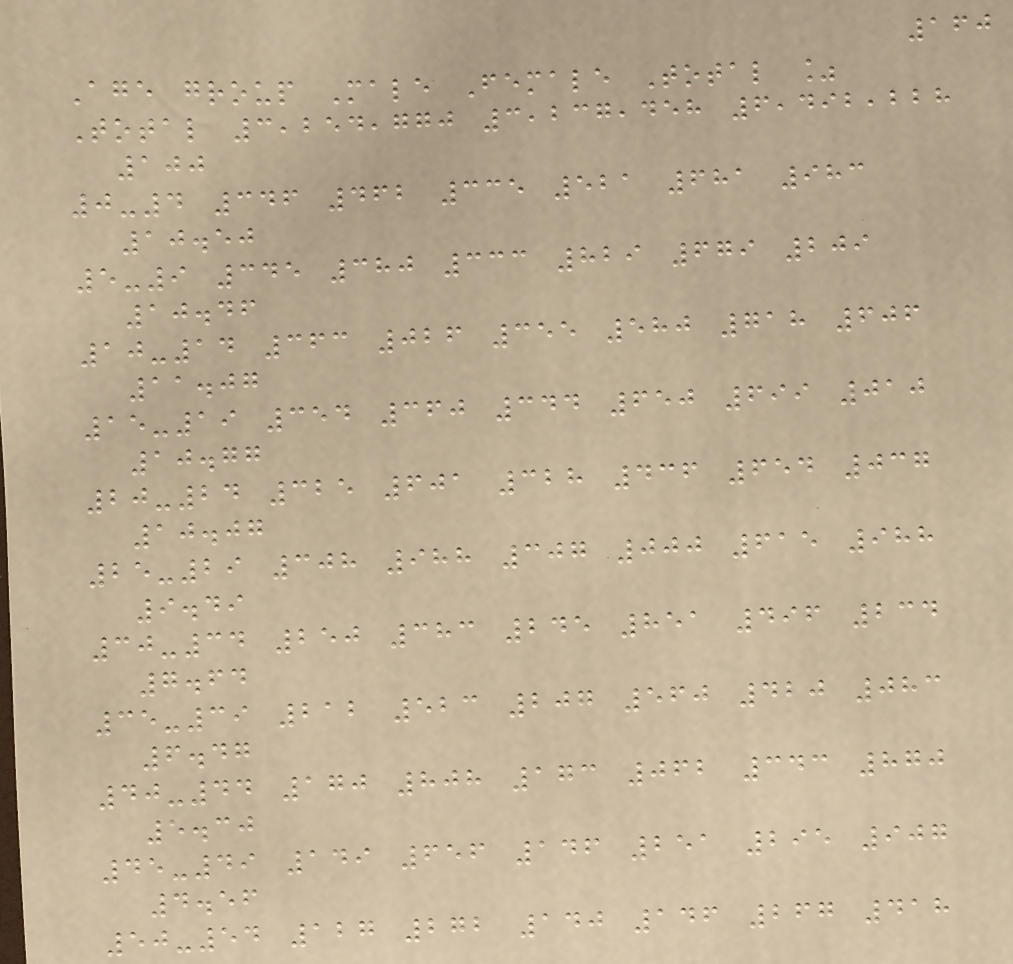160
Age group Male Female Total %
Total 3,254,770 3,237,458 6,492,228
100
0-4 346 462 335 521 681 983
10.50
5-9 345 380 333 829 679 209
10.46
10-14 363 026 355 580 718 606
11.07
15-19 354 360 344 650 699 010
10.77
20-24 325 601 328 436 654 037
10.07
25-29 308 988 307 000 615 988
9.49
30-34 250 383 245 851 496 234
7.64
35-39 212 523 207 560 420 083
6.47
40-44 170 808 173 062 343 870
5.30
45-49 149 656 146 251 295 907
4.56
50-54 127 272 140 146 267 418
